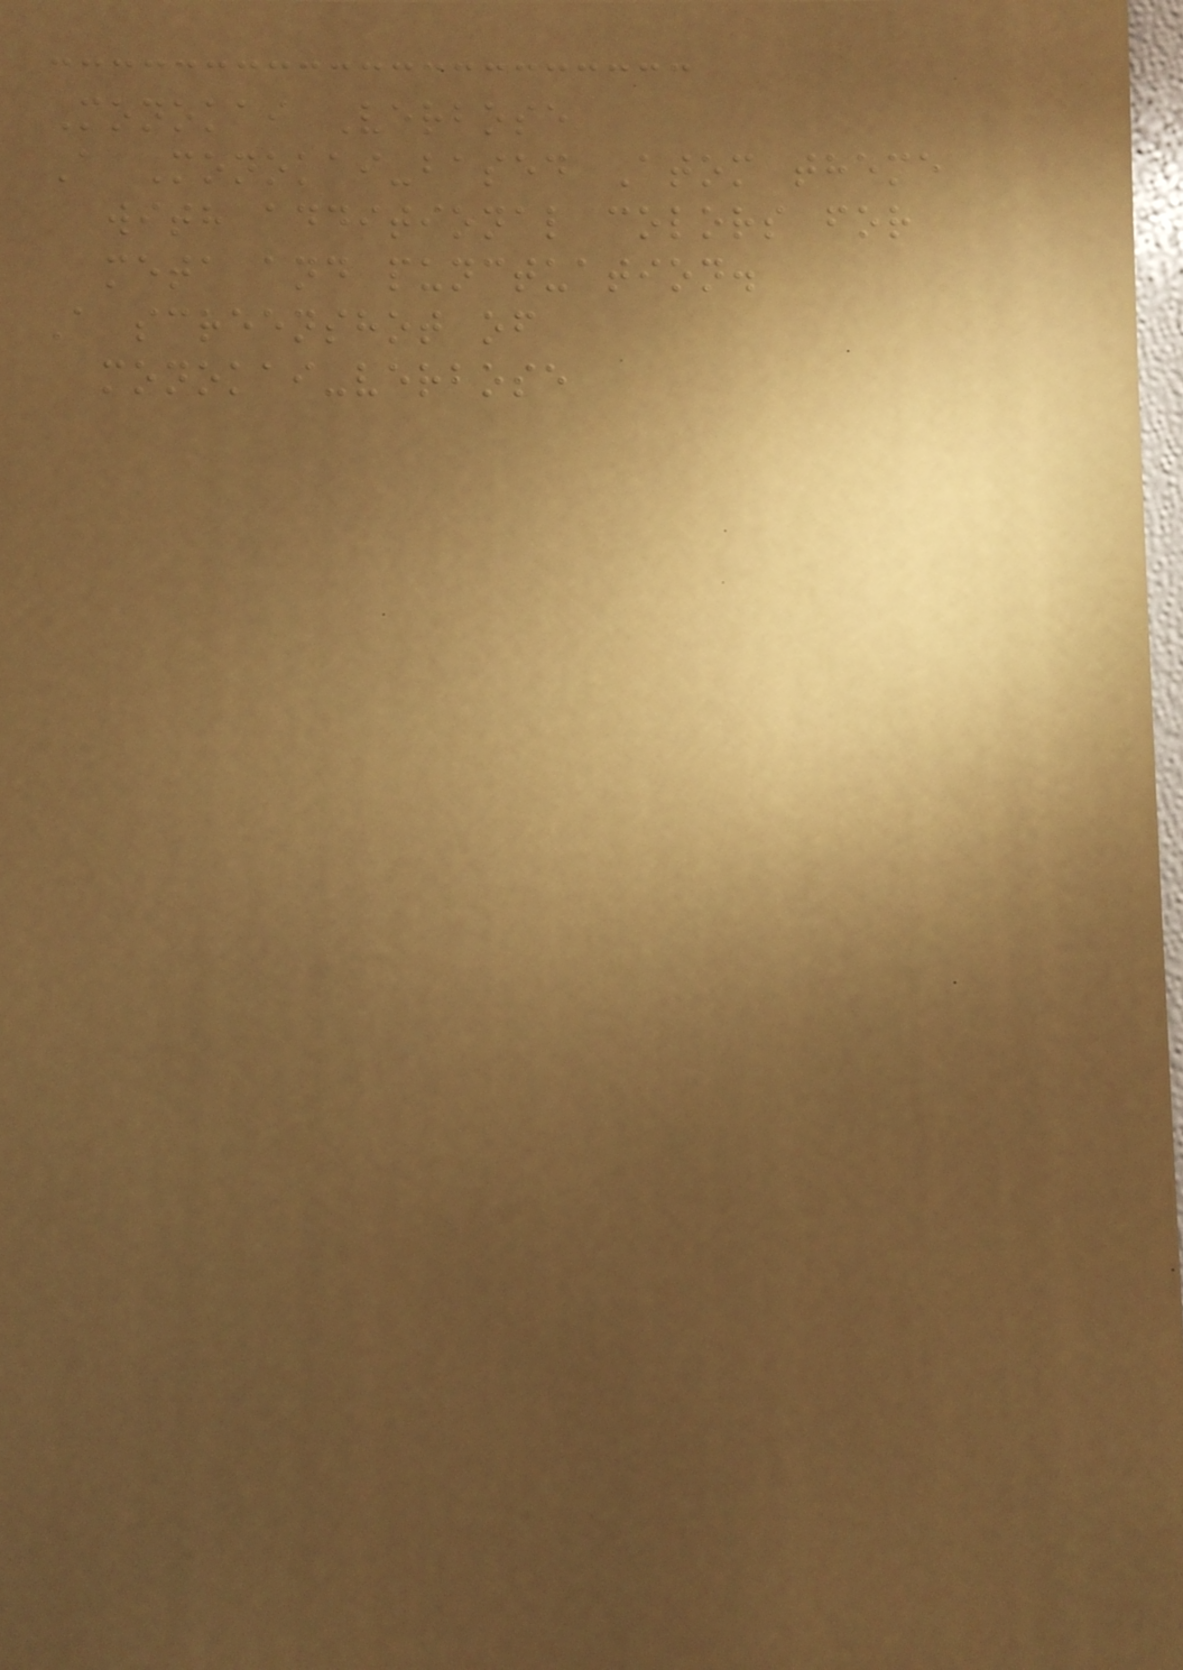Monokai Verbose
A Monokai-based Atom theme
with additional colors for
meta and punctuation.
A screenshot of
monokai-verbose
